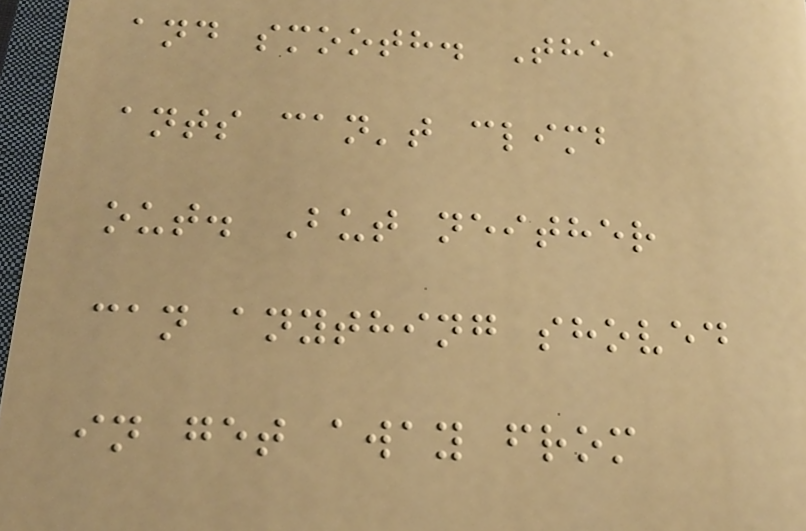and smooth. The
ants can't climb
out. But neither
can anything shoved
in get away from
